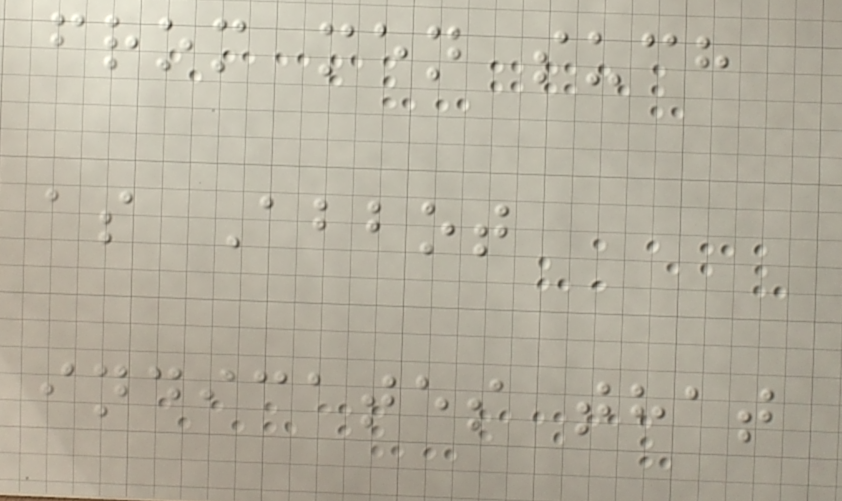from men such
as Abbot
indicates that
